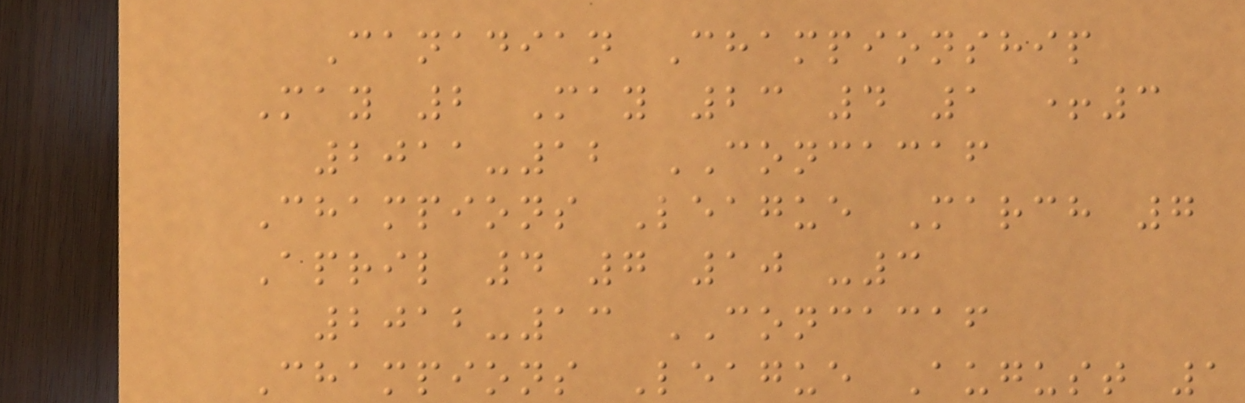Canadian Championship
May 2 May 23 4 1 +3
2011-12 CONCACAF
Champions League March 7
April 4 7 10 -3
2012-13 CONCACAF
Champions League August 1
